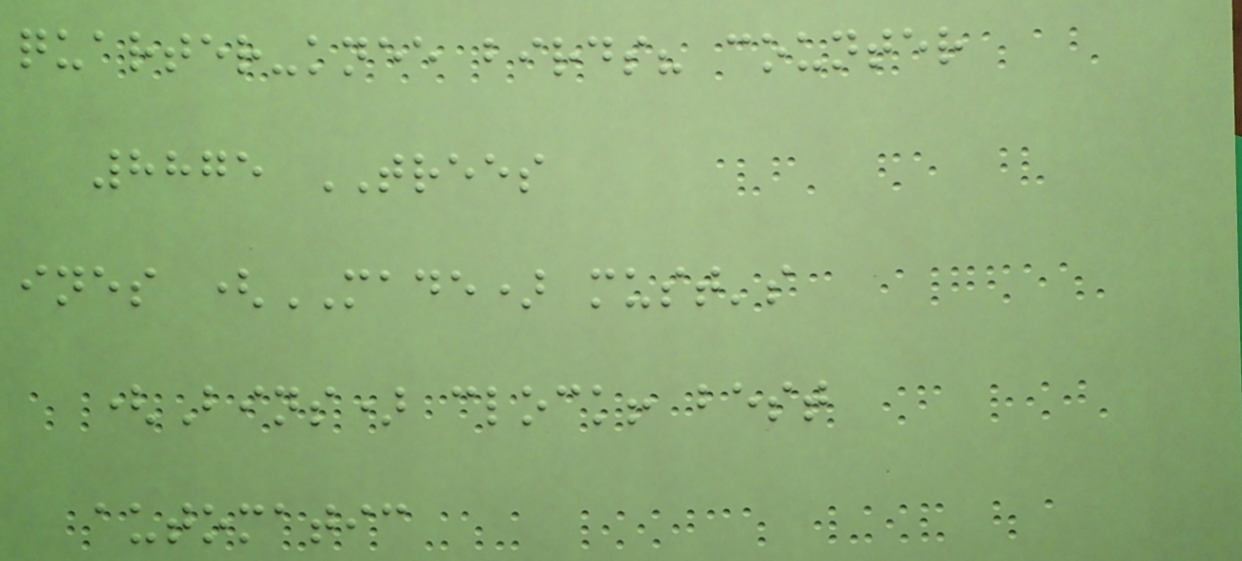quarter-knee birds? counter
8875 TREES
ines (MADE) must's
(Bins) clock! best
automatic
